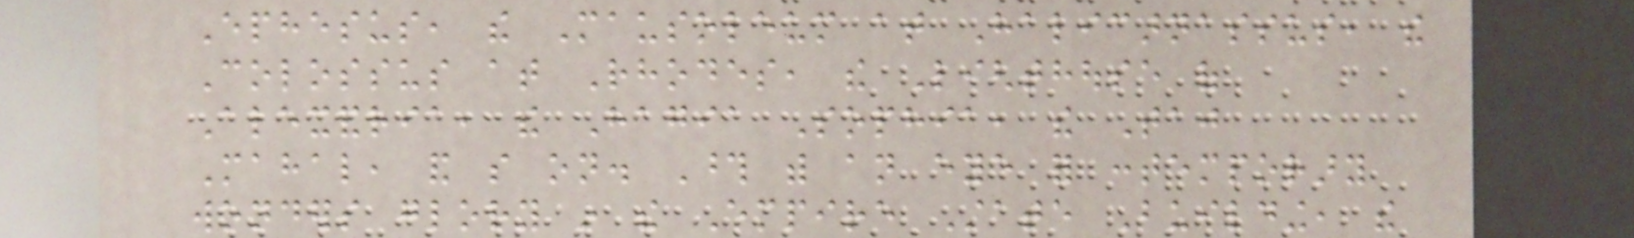Ephesus, the Mausoleum at Halicarnassus, the
Colossus at Rhodes, the Lighthouse of
Alexandria, the Hagia Sophia, the Taj
Mahal, and so on. Those with an eye for contemporary
wonders glory in the Empire State Building, the
